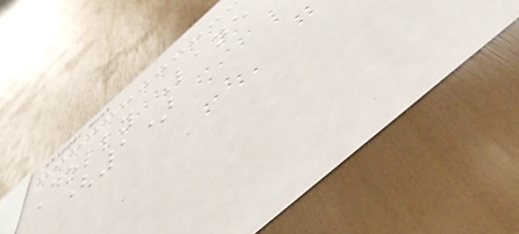Dolly Lane
(1)
